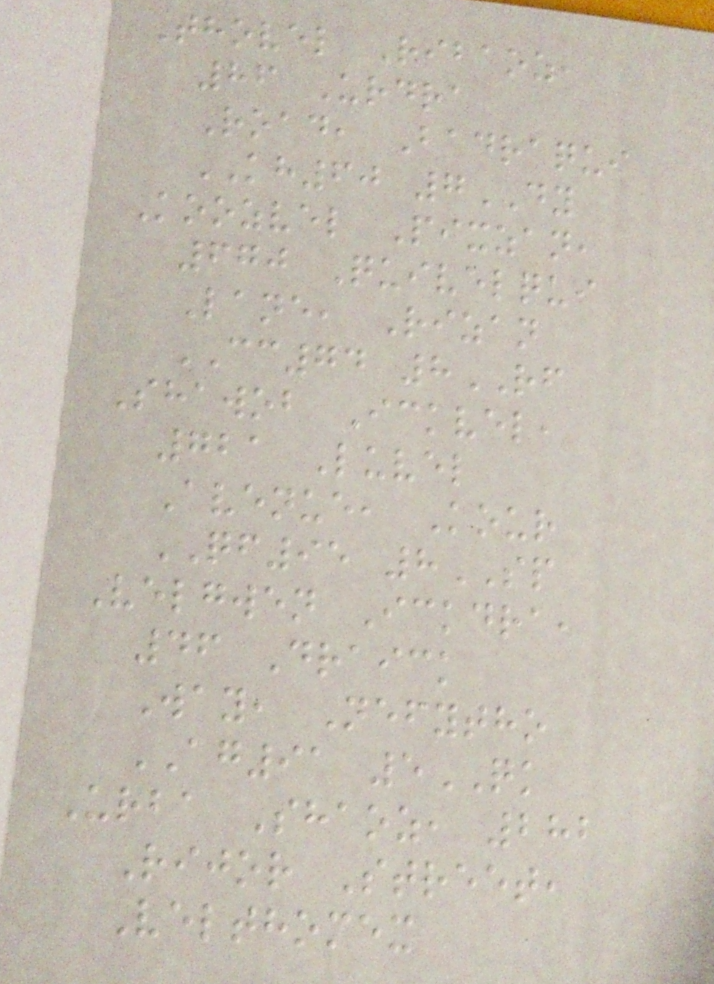Thovel Ribaoz,
86 Urdra
Road, Badraqui
KH60 7DY
Koozvel Pixzan,
670 Quivelqui
Lane, Rizan
CC74 8RF
Shawob Ickvel,
721 Luvel
Avenue, Kour
QF95 8SP
Velgwen Ickdra,
46 Draick
Way, Nefytho
AG91 5QK
Urba Shaoz, 282
Rijor Street,
Velthomex
